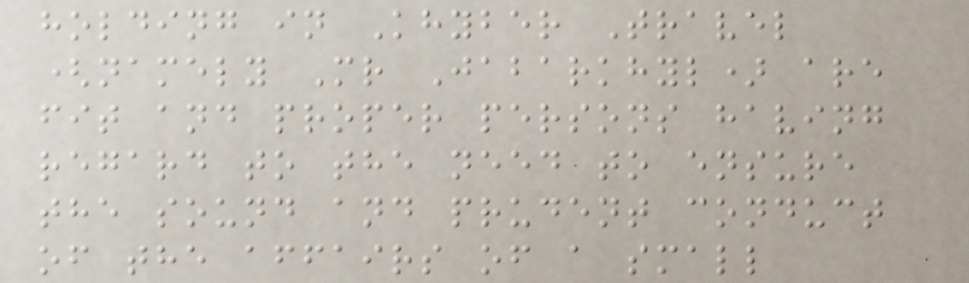holding in Khyber Travel
(namely Mr Jabarkhyl) are
fit and proper persons having
regard to the need to ensure
the sound and prudent conduct
of the affairs of a small
